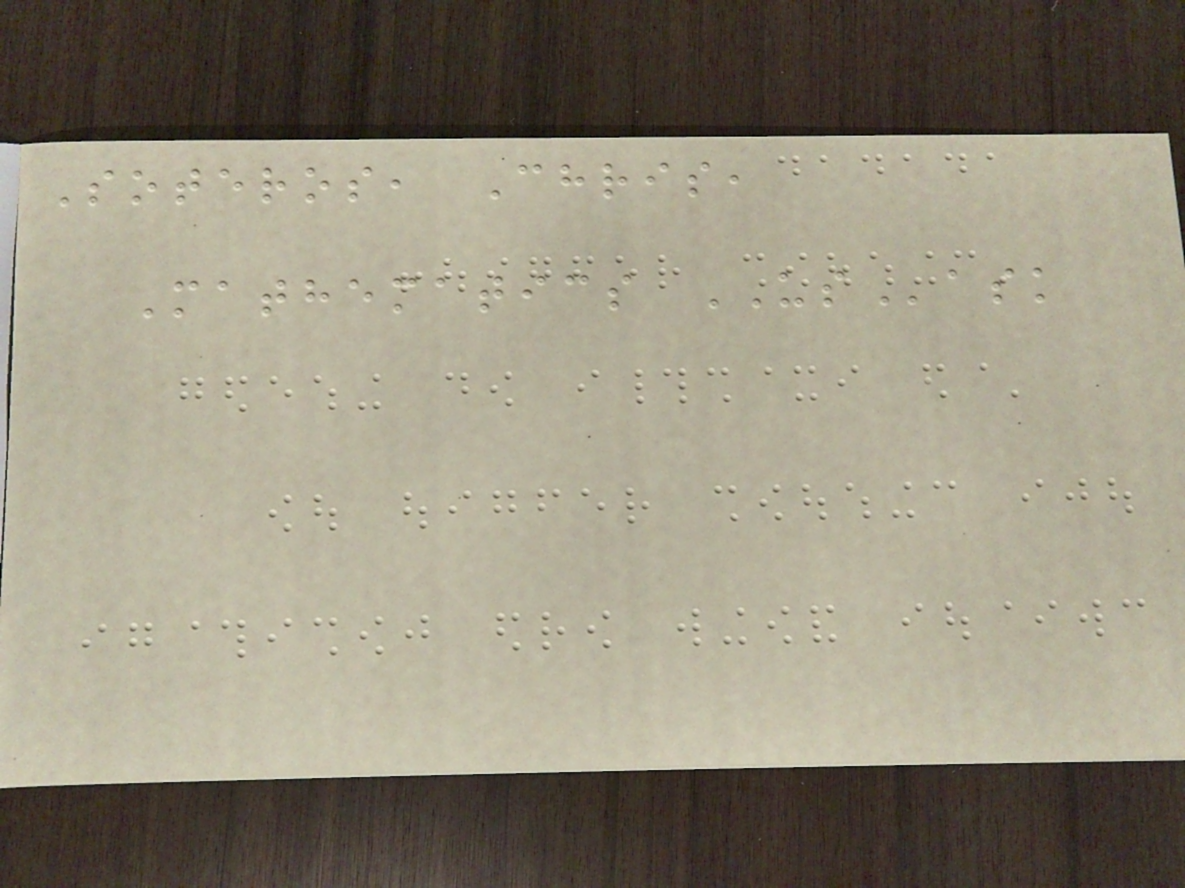Soteros, Chris,
Mathematics USask
